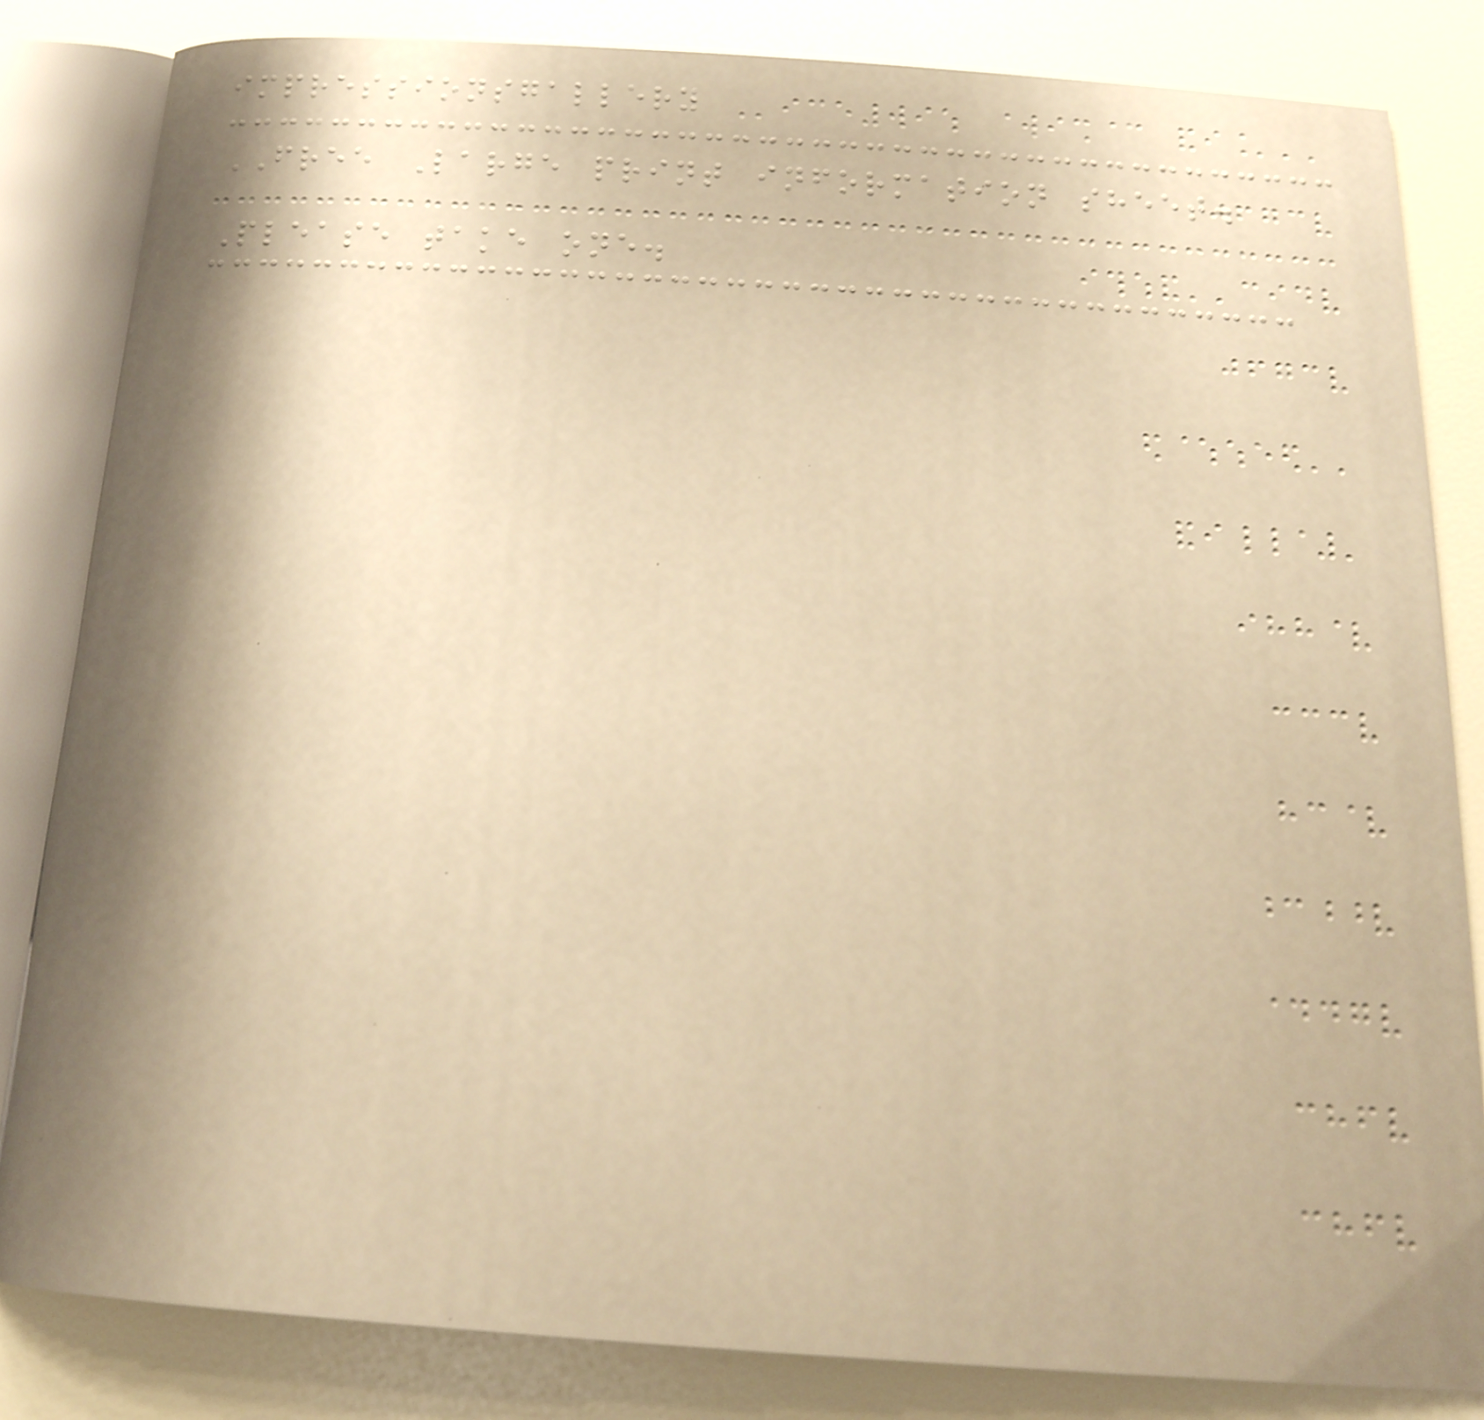impressionsgallery
FREE Large print information sheet.
Please take one.
